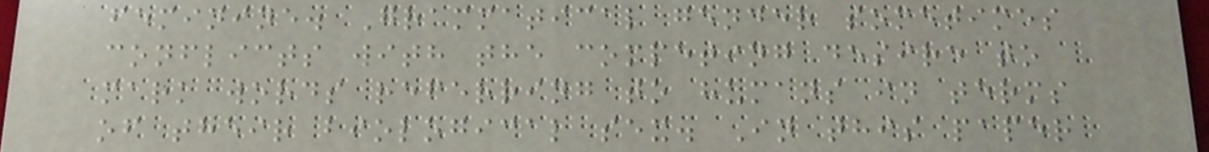feminine. Grammatical gender sometimes
conflicts with the competing desire to
mark words referring to humans in terms
of their biological sex. In this paper
